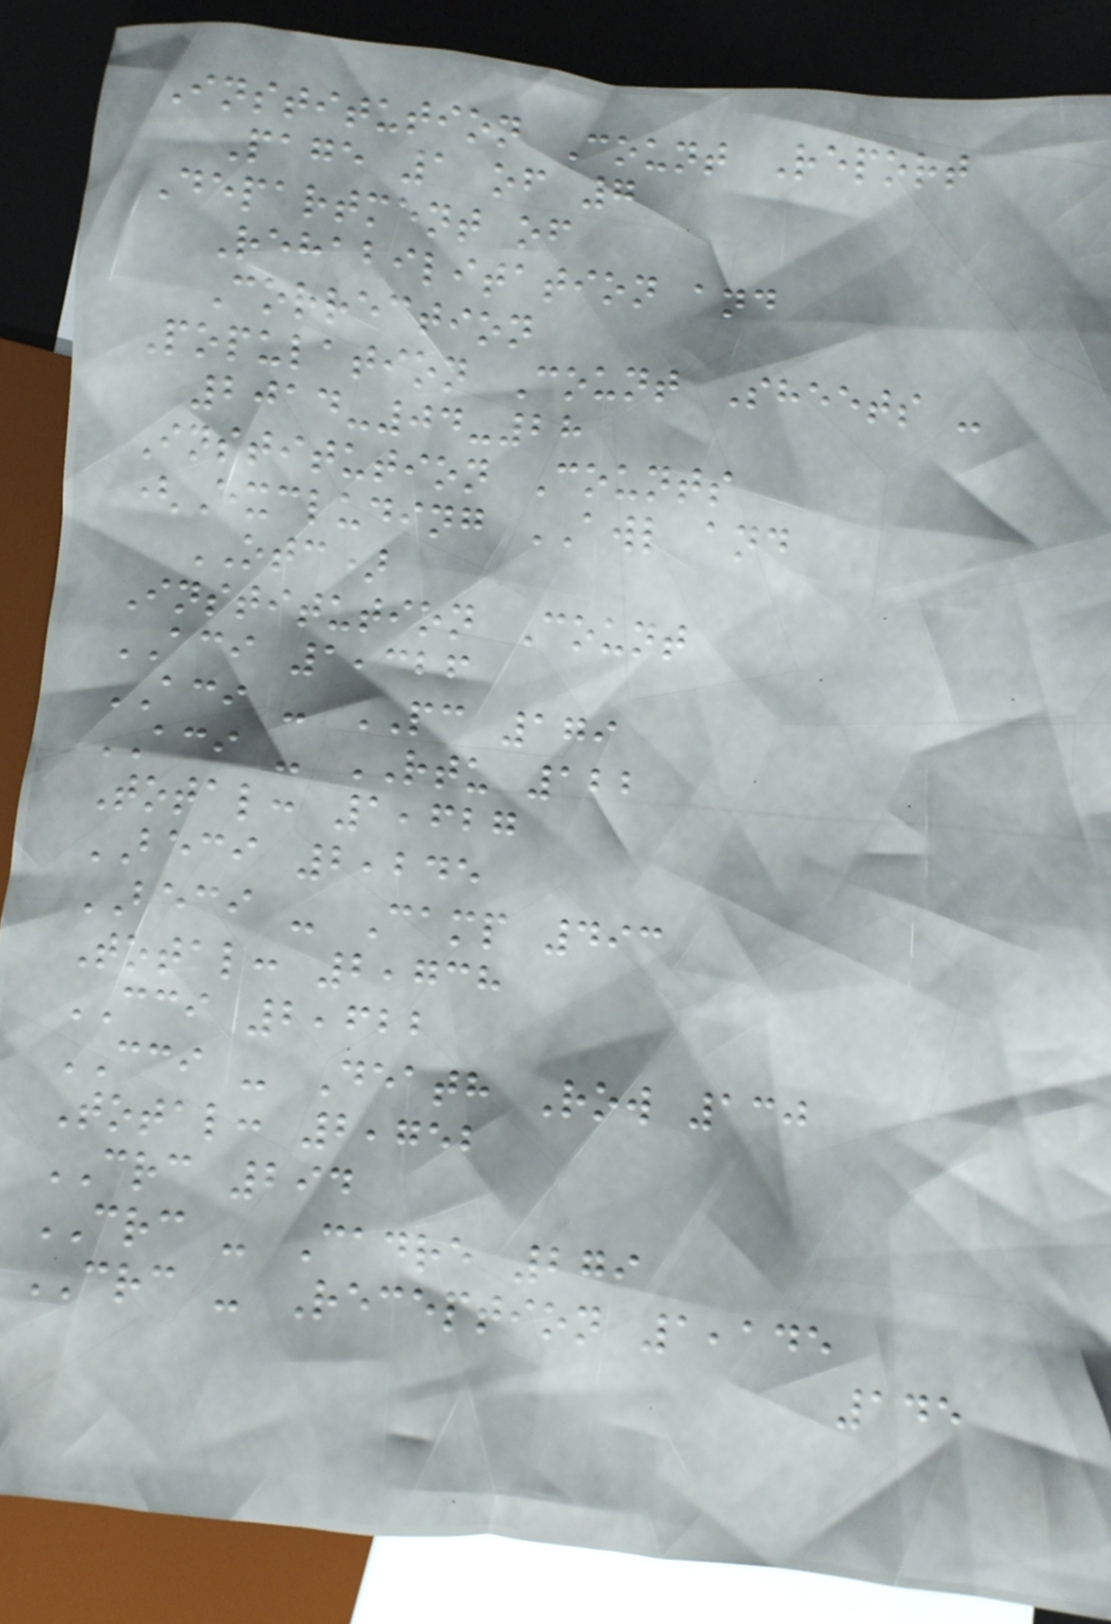Institution Count Report
Page 1 of 7
Department of
Rehabilitation and
Correction
Population Count Sheets -
2014-04-28
Institution Counts
(Excluding AWL and
OTC)
Institution Count
ACI 1,326
ACI - PC 179
ACI - RTU 122
Total: 1,627
BECI 2,245
BECI - Camp 493
Total: 2,738
CCI 2,622
CCI - Death Row 130
Total: 2,752
CRC 294
CRC - Cadre 279
CRC - Reception 1,145
145
